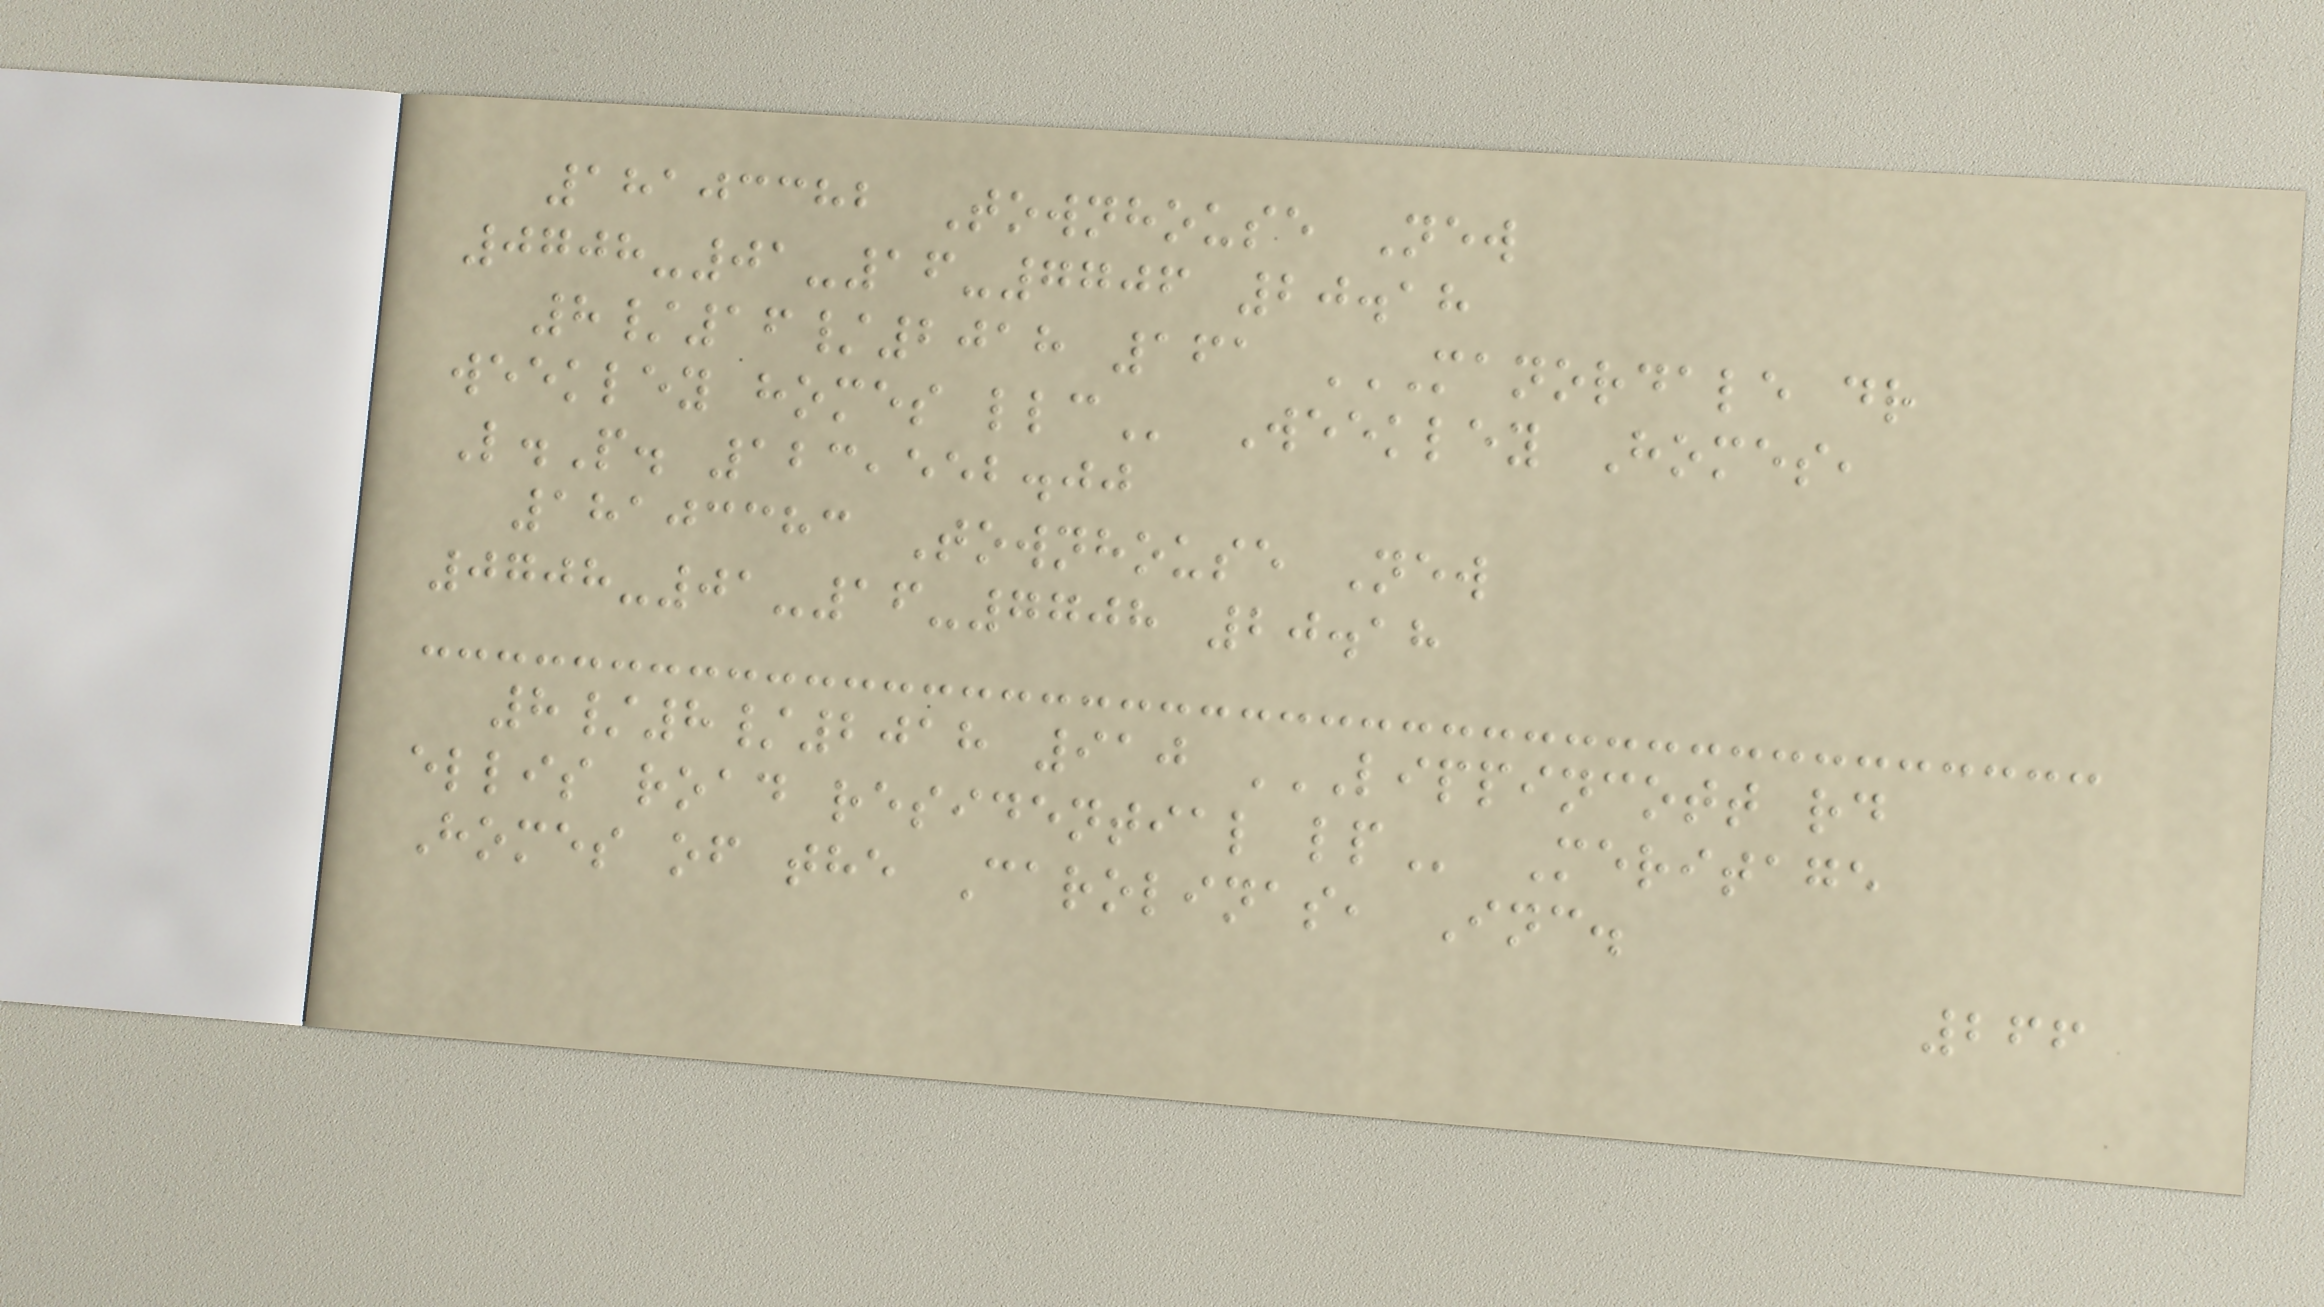18103382 Townhouse New
0708-01-16-7706 20.18
8/16/2018 161 MANORDALE DR
WEEKLEY HOMES LLC Weekley Homes,
L.P. 123,552.00
18103383 Townhouse New
0708-01-16-7708 20.18
8/8/2018 910 LIPPINCOTT RD
ELLIS ROAD RESIDENTIAL LP Meritage
Homes of the Carolinas, Inc.
266
